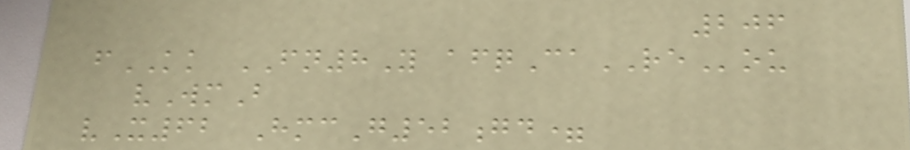206
fKK FN8Y afqCaREou
vWmB
vX62 HmcG52gd=
